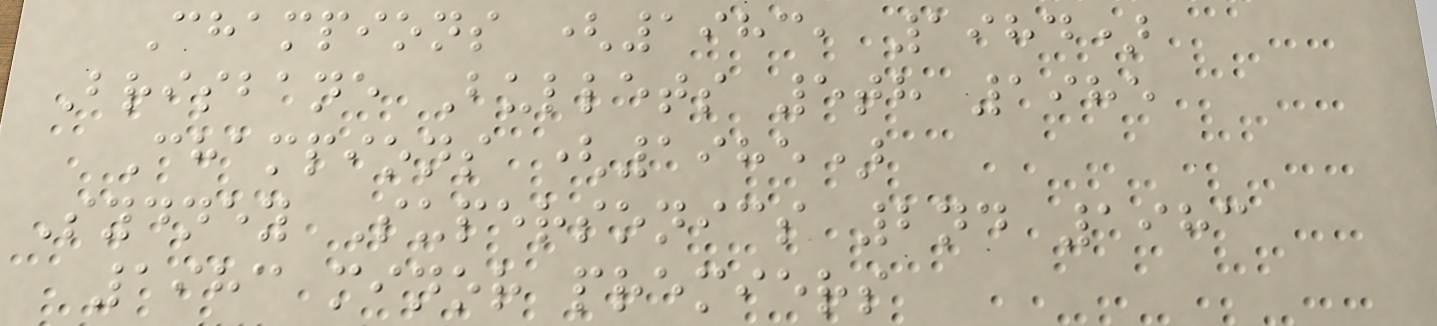Champions (1983, 1984)
Brisbane Bullets 5th 1985
Champions (1985)
Sydney Supersonics 2nd 1983
1983 minor premiers
